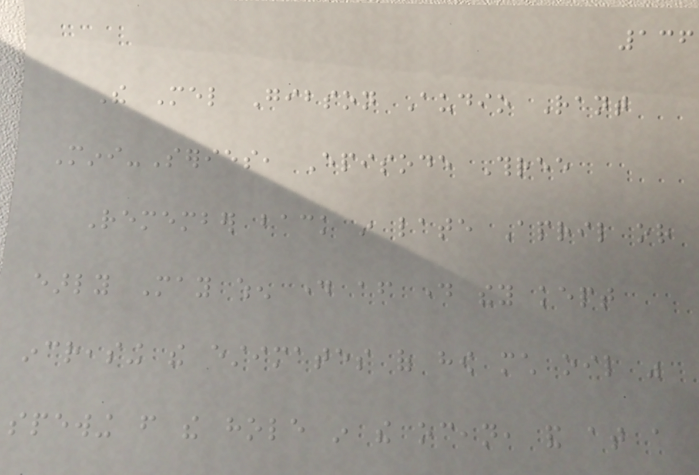136
The Mel Gibson Audio Rant
Mini-Series, Episode Three
Remember back in late April or
early May when day after day they kept
increasing the estimates of how much oil was
spewing from the hole in the ocean, and at a
